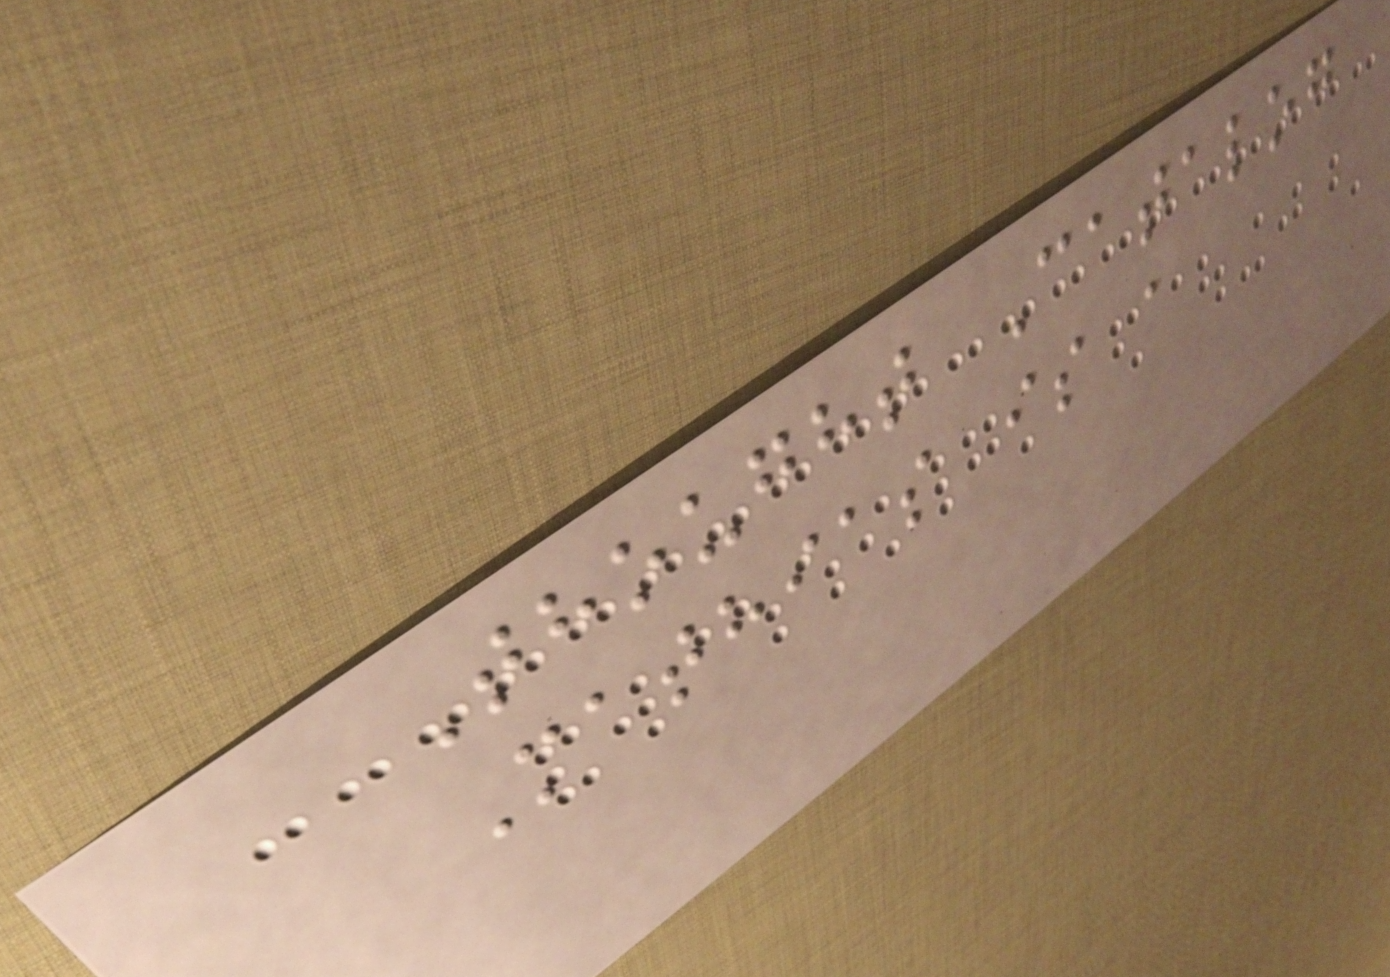Thought Catalog
Mathias is a
